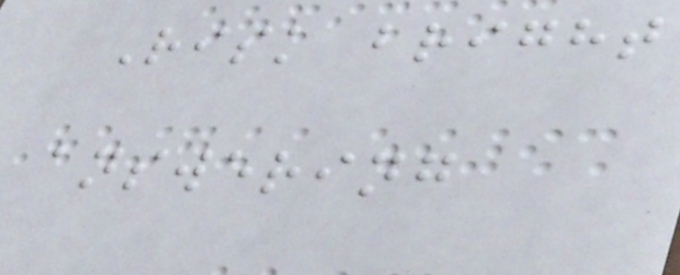Risk bright
answering
